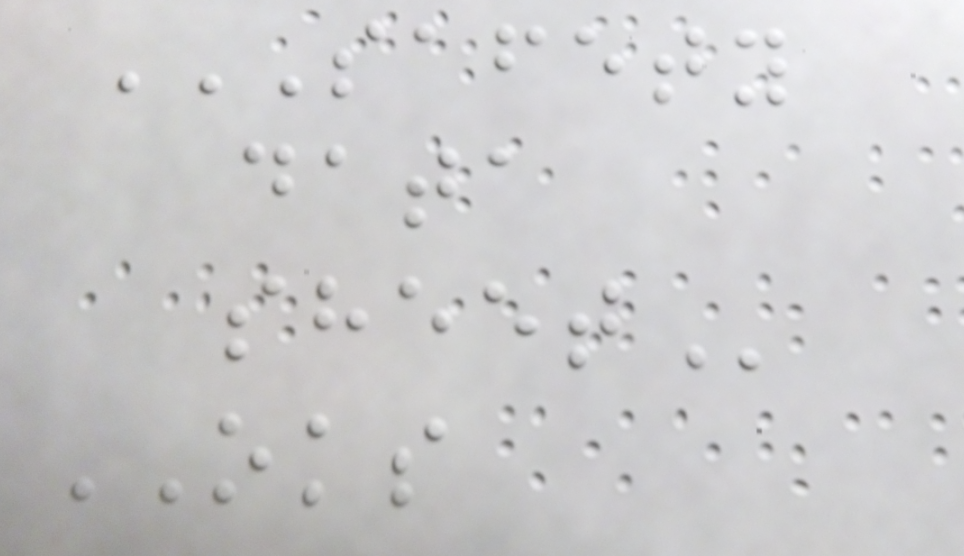SAFETY
DATA
SHEET
OKS
